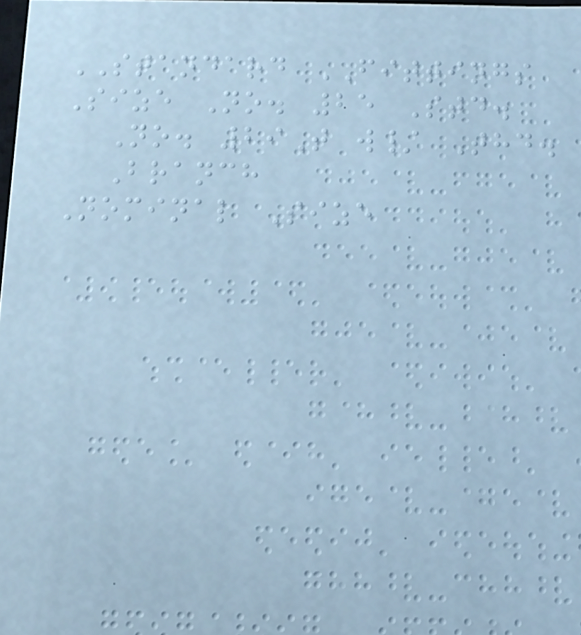STANDARD FITTINGS
Size No. 25 Std.
No. 29T w/ Thd.
Branch
Nominal Size
